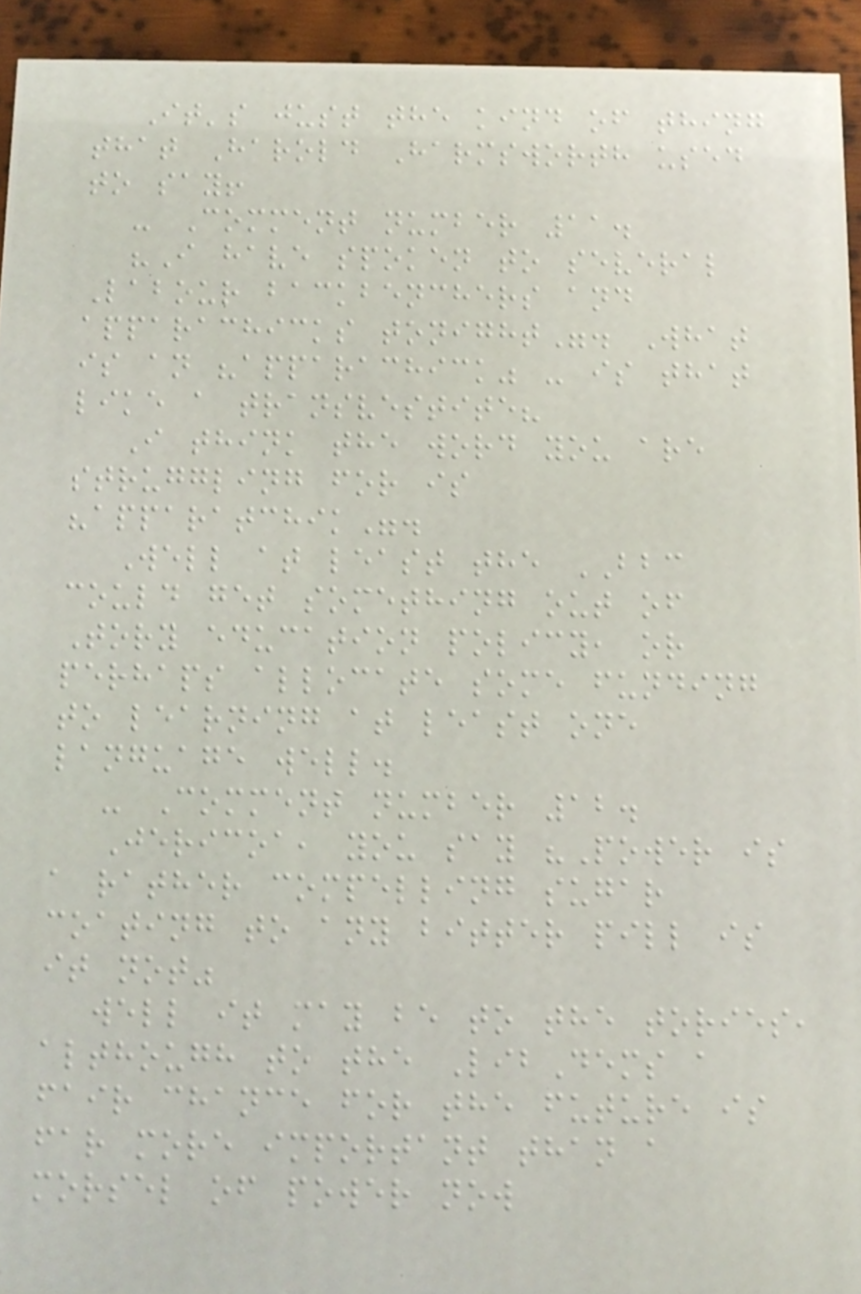It's just the kind of thing
that Harold Harmsworth used
to say!
- Comment number 11.
"I have spoken to several
Labour backbenchers and
apparachicks tonight". What
is an "apparachick" - is that
like a transvestite?
I think the word you are
struggling for is
"apparatchik".
Well at least the BBC
could get something out of
Tory education policy, or
perhaps allocate some funding
to learning at least one
language well.
- Comment number 12.
Jericoa, you say "Power is
a rather compelling sugar
coating to any bitter pill is
it not"
well it may be to the tories,
although to the LibDems a
fair chance for the future is
far more important than a
morsel of power now
